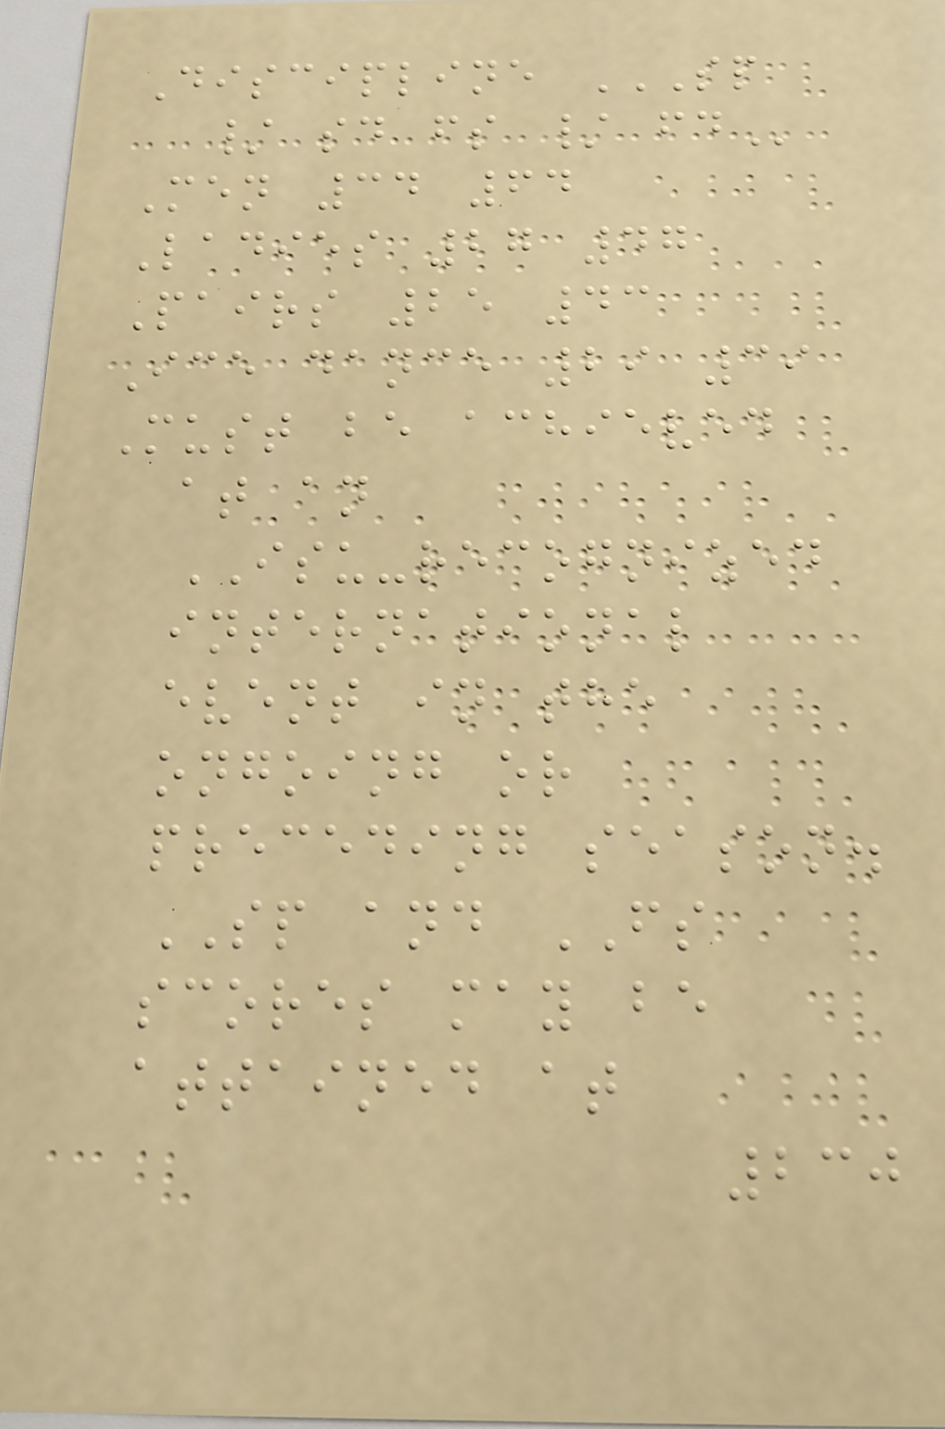Discipline SP
/ SD FS / FD
Men 34 64
Ladies 27 47
Pairs 25 43
Ice dance 29 39
Must be achieved
at an
ISU-recognized
international
event in the
ongoing or
preceding season.
SP and FS
scores may be
attained at
230
